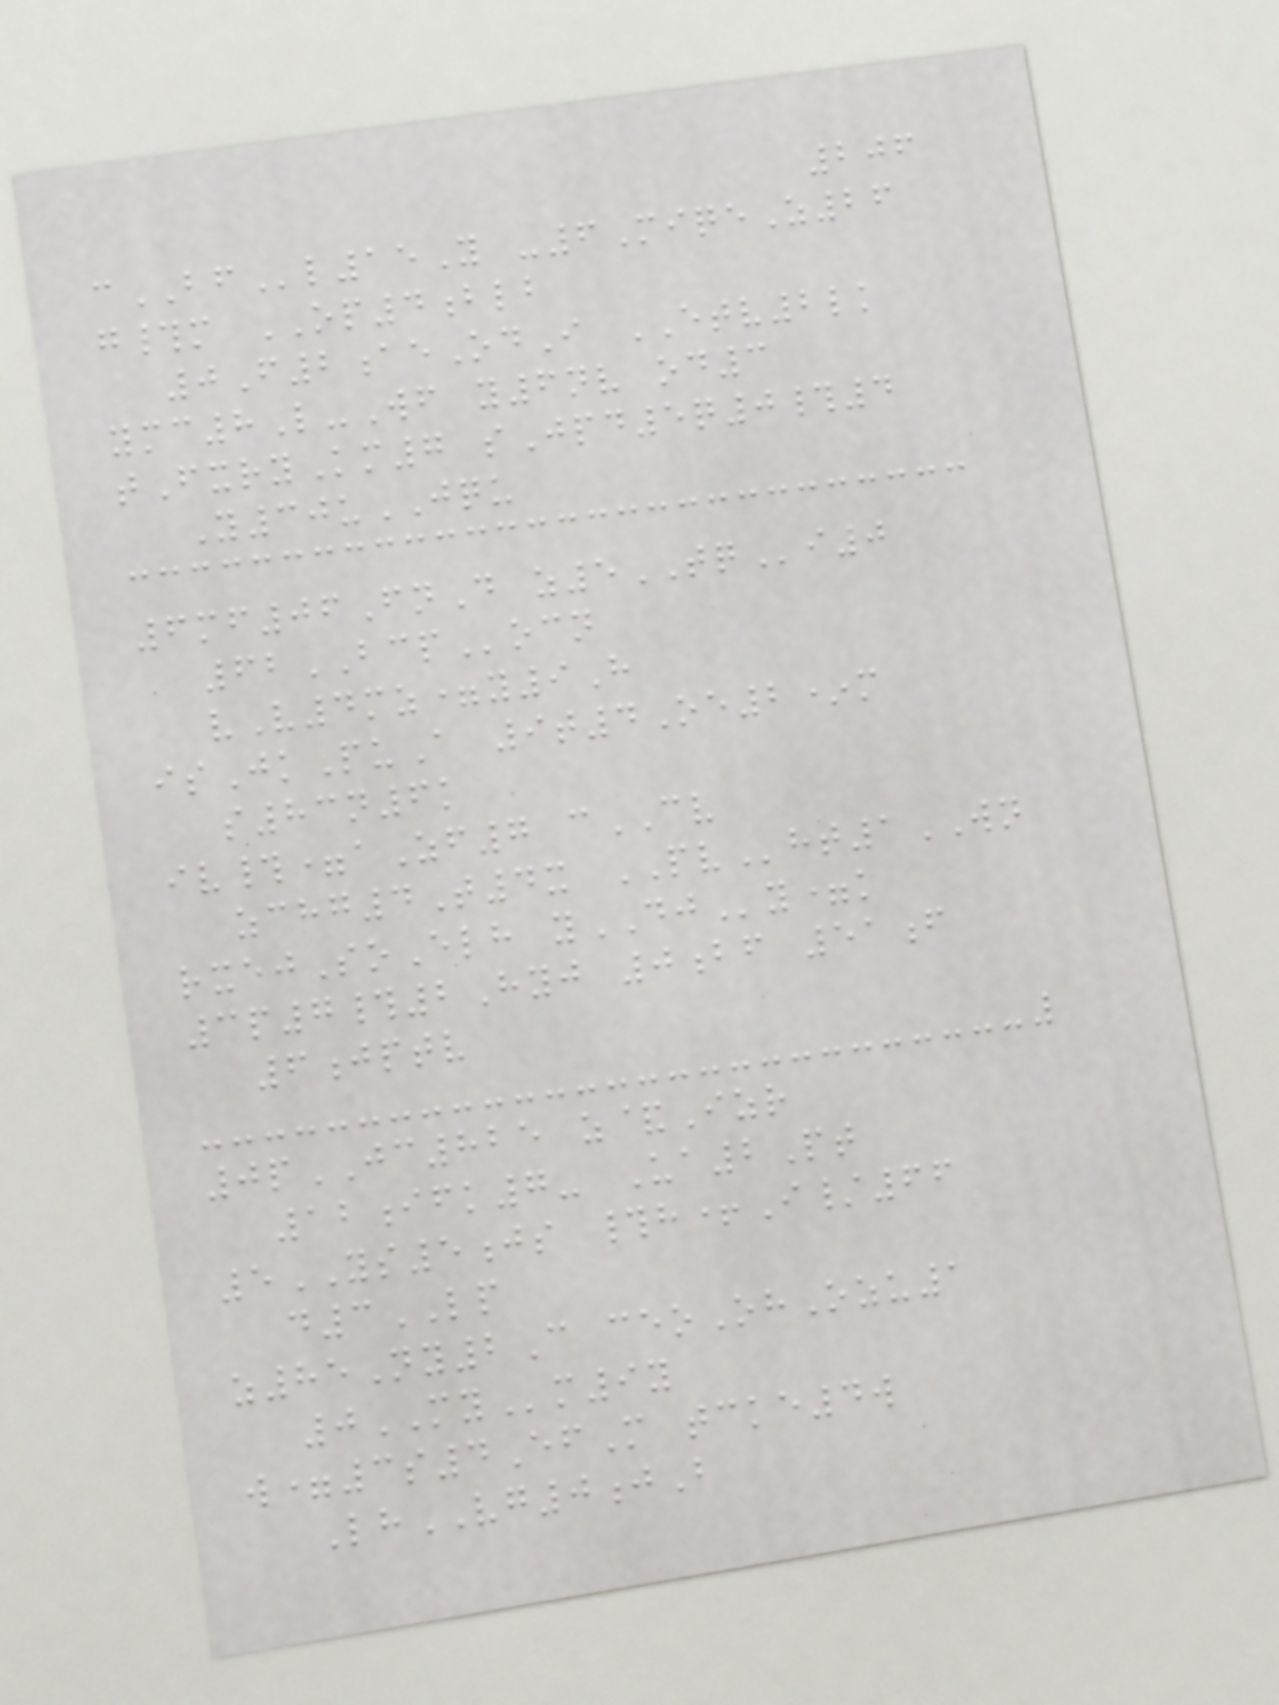206
cBFl15Y -6MiqeZ26
g#m OP4blb
0F2aeOdI ETV2lk
ymc8L-Wf y6nv od3
tFxryKm7 sJpd5q0#4
Y30uJQU
6mf06FnD z5TQi0
62BCPocn
vV4mz=y9H
isJkPuA 9t4Oe2*m
s83n6k
iv#=aZf7 cCV
zchg4T4x PVht1WN
rxejSoElh yDJy=k
3p7#2Hyj 0bf 51f
6jptv
0pJC825 z&Izr
12ifk7- Ua2Pt
5YS5js #h+I/66
d3LP
z85Ny2C ceoOhOzu1
0MYm9y
w=3s4EfM tcke4w
LhVG0jB
